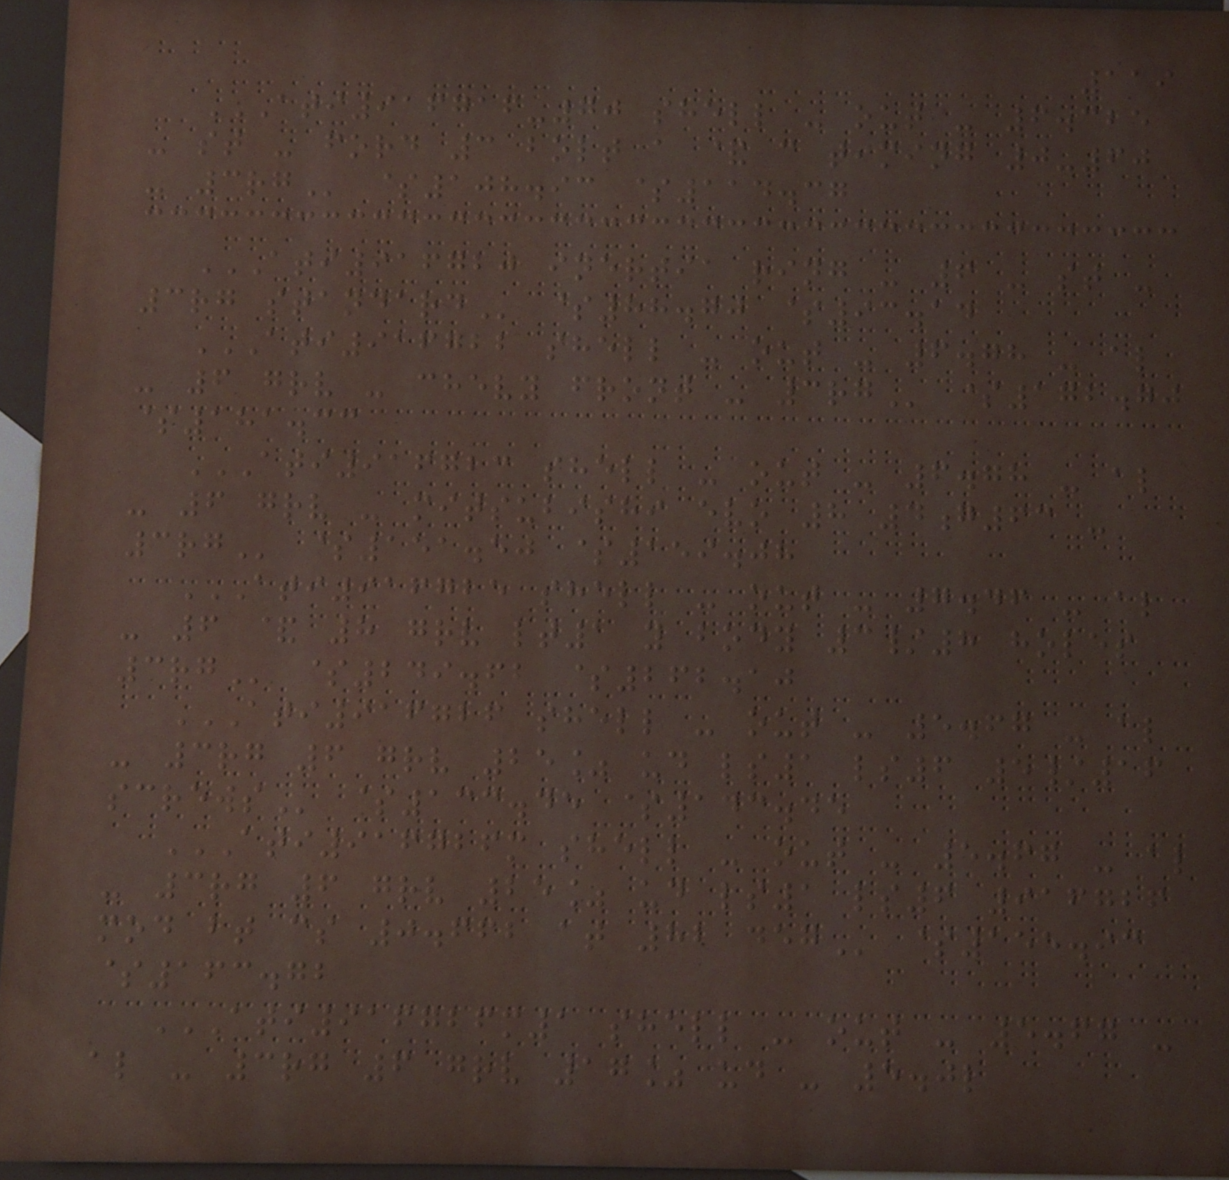119
ATI916716-70 SHELL - OUT - 6.325
- ST - FORD 3 BOLT A & C TIMING 0-60
- 3RG $108.93 $114.37
ATI916720 INERTIA RING - 6 - ST -
3RG STANDARD $88.70 $93.14
ATI916722 SHELL - OUT - 6.78 - AL
- 6 GRV - CHEVY FRONT - 3RG $172.70
$181.33
ATI916723 SHELL - OUT - 6.78 - AL
- 6 GRV - MITSUBISHI EVO 8 4G63 -
3RG $151.50 $159.08
ATI916725 SHELL - OUT - 7.46 - AL
- 6 & 8 GRV LT1 Y BODY 3/8 HOLES
3RG $249.62 $262.10
ATI916726 SHELL - OUT - 5.67 - AL
- 3RG 6 GRV 25% UD LS1 LS6 5/16
SCREWS $133.45 $143.45
ATI916726M SHELL - OUT - 5.67 - AL
- 3RG 6 GRV 25% UD LS1 LS6 916726
MOD BT CS 0.662 AT 82 DEG $155.93
$163.72
ATI916726M1 SHELL - OUT - 5.67 -
AL - 3RG 6 GRV 17% UD - 5.0L
